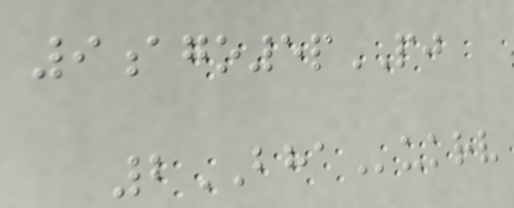9ago5pPJ
2BHAukrv
